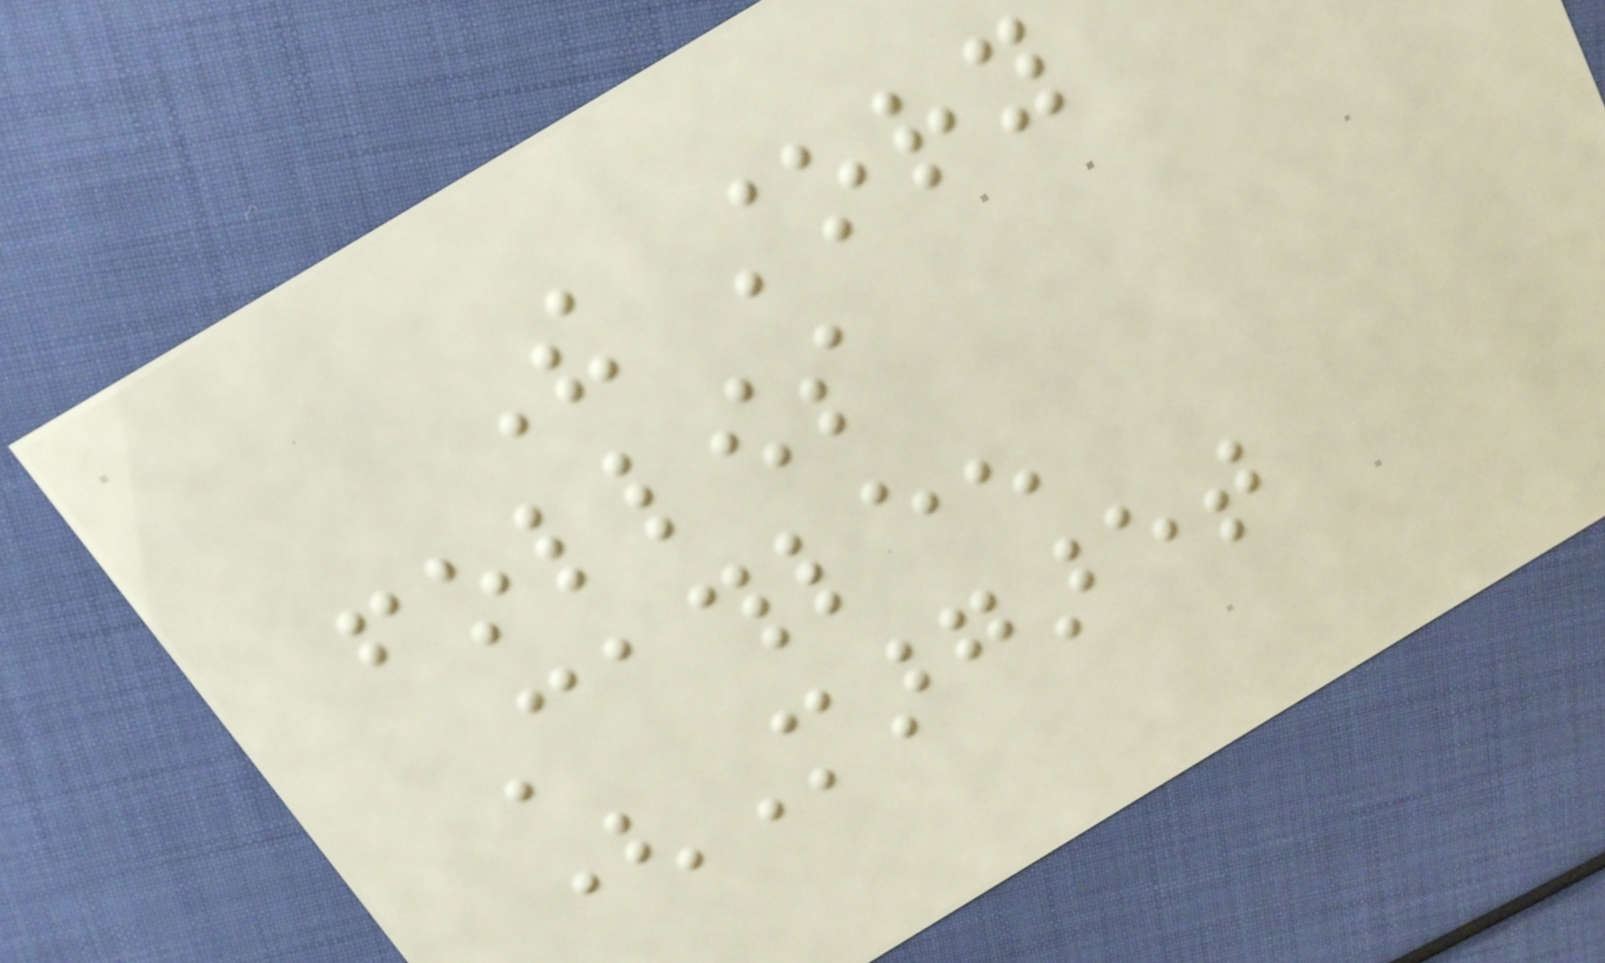The story
follows
Cathleen
(Margaret
